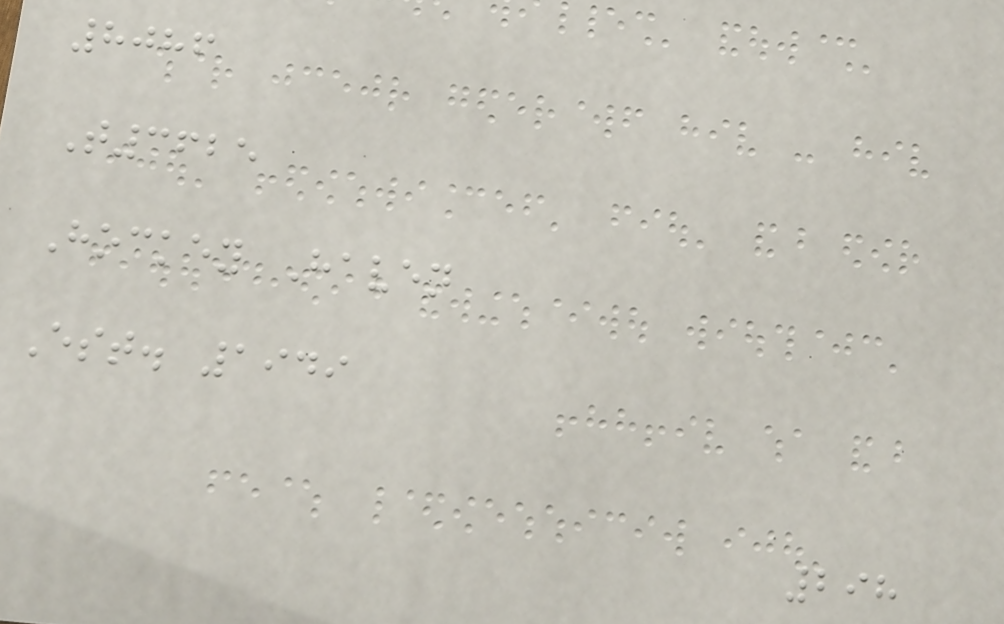8086
T3625
Hockey Haven
Est. 1949
298
